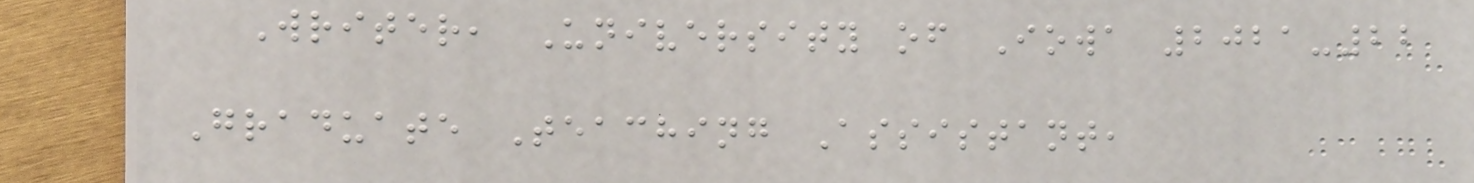Writer, University of Iowa 2021-22
Graduate Teaching Assistant,
